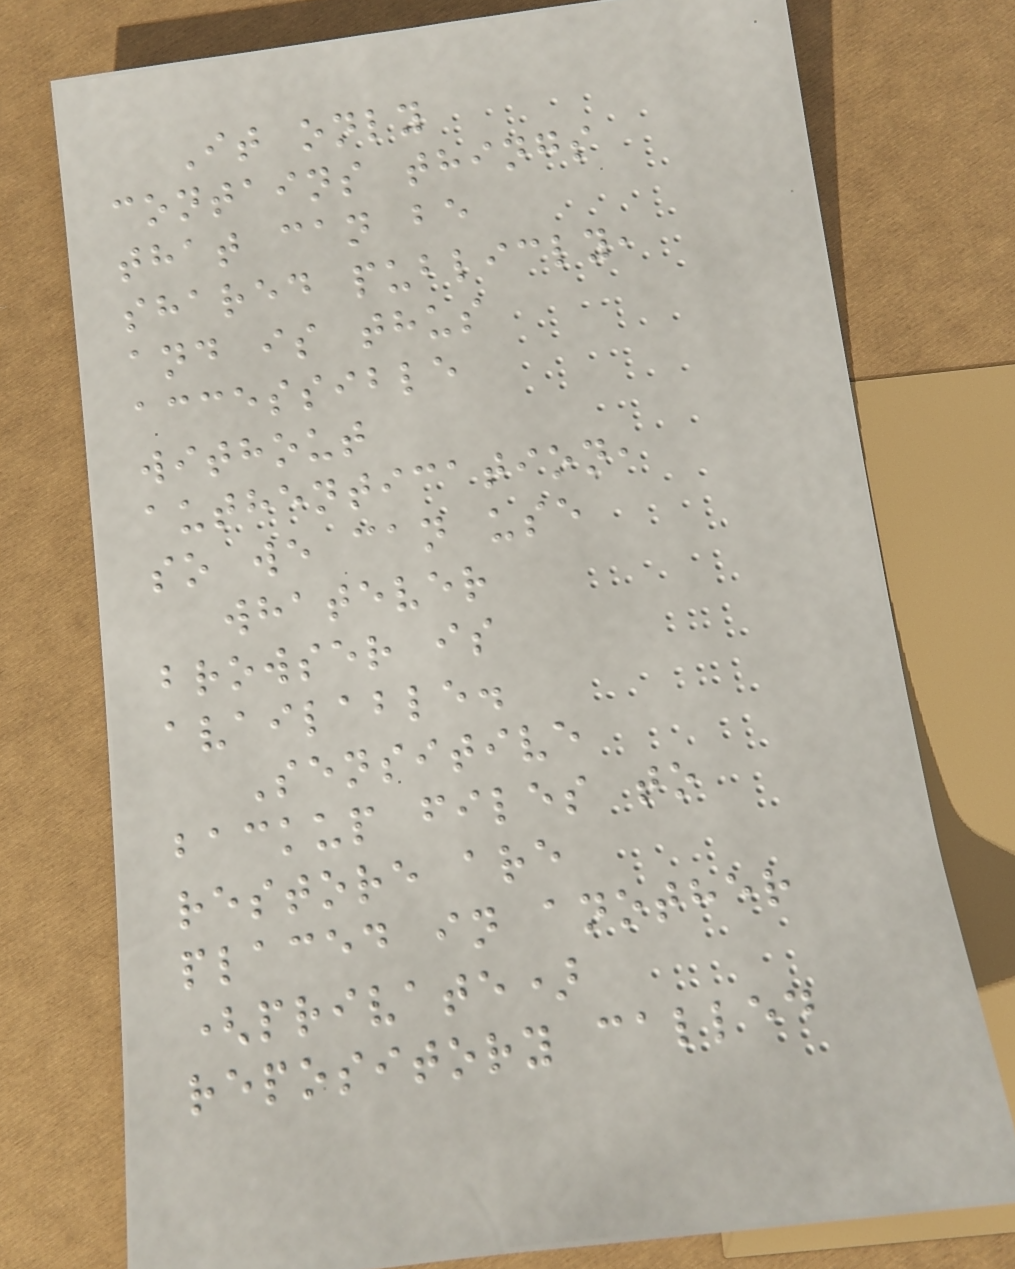It only
contains things
that can be
shared publicly,
and is thus
accessible
without
authentication,
so we can use
whatever
browser is
available.
Sensitive
backup files to
restore are
placed in another
(private)
repository called
